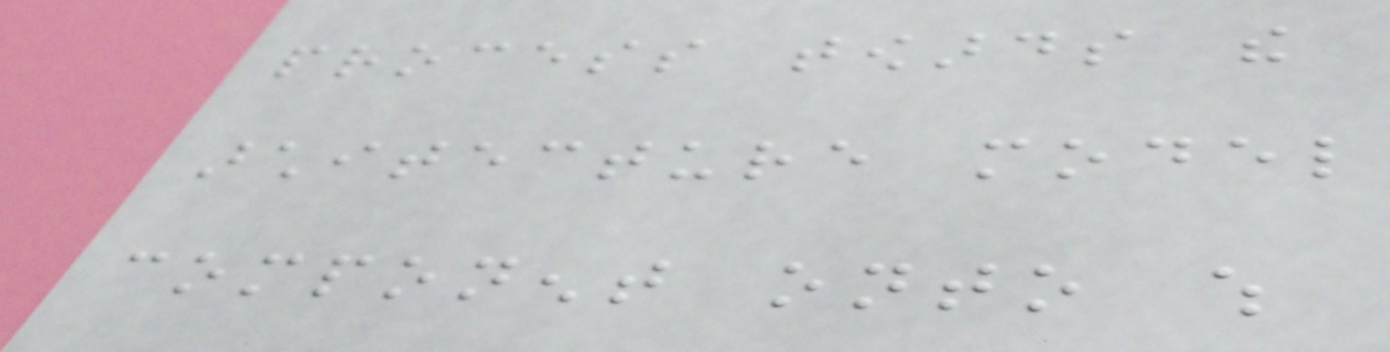process towards the
architecture model
component onto which
